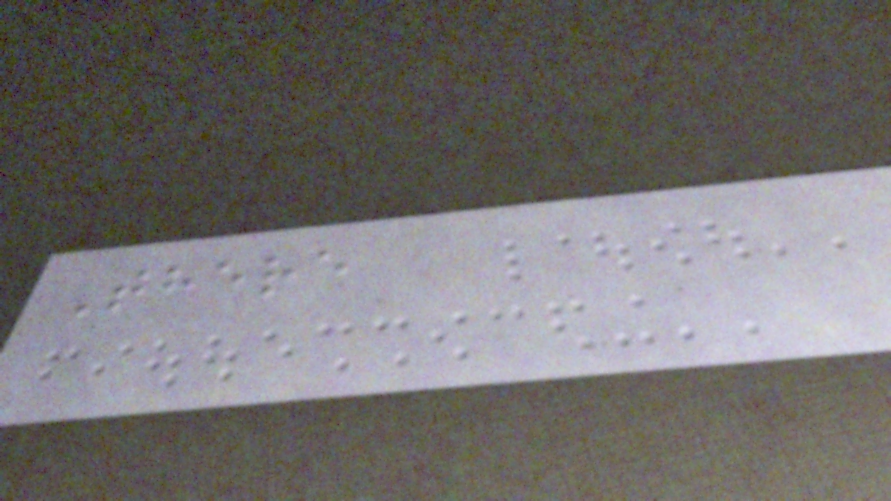There
